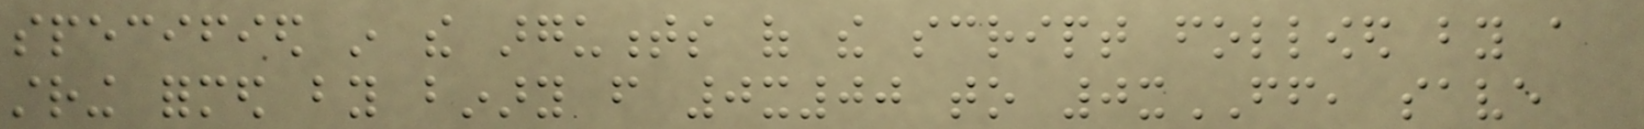specified in the arguments of the script followed by a
string formed by binary from 0x00 to 0xFF, save
